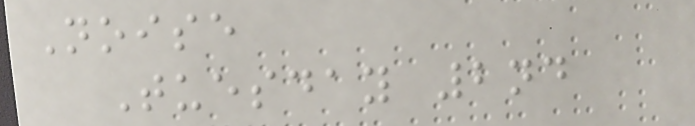Noise
Tuesday 2nd
